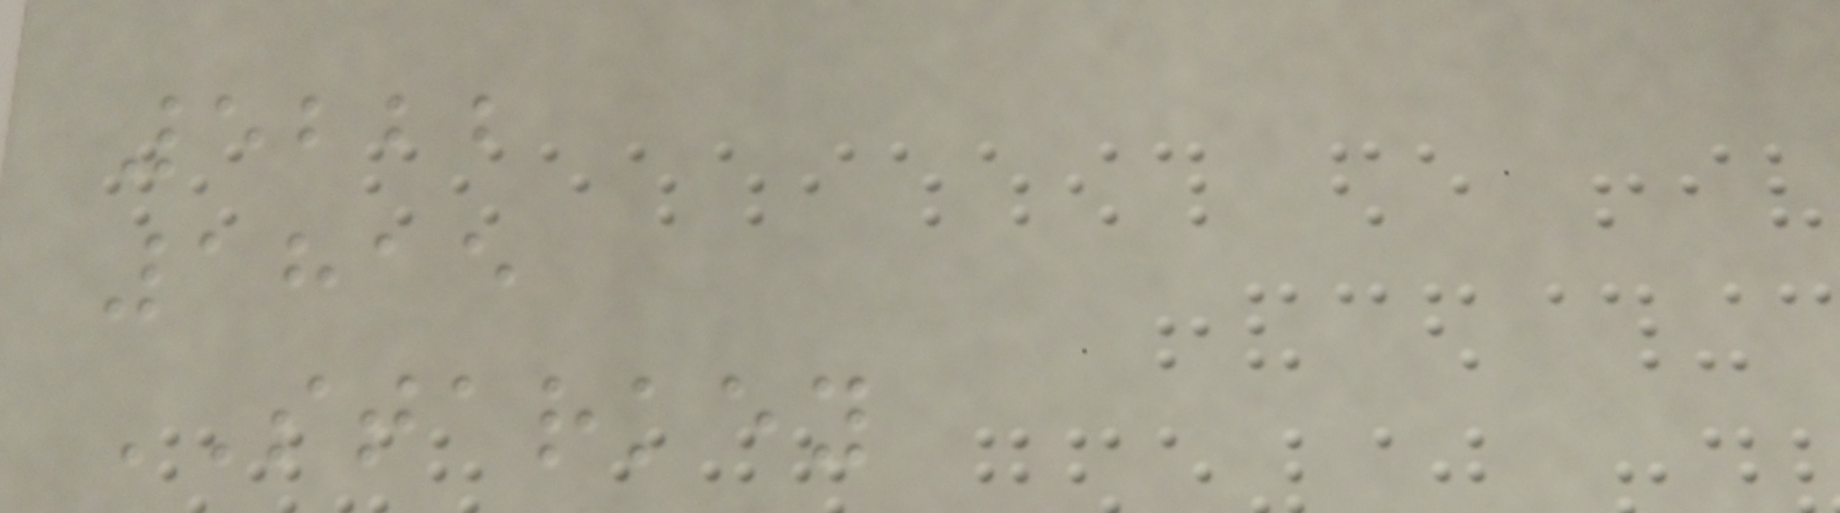5222
1815
STARKEY
